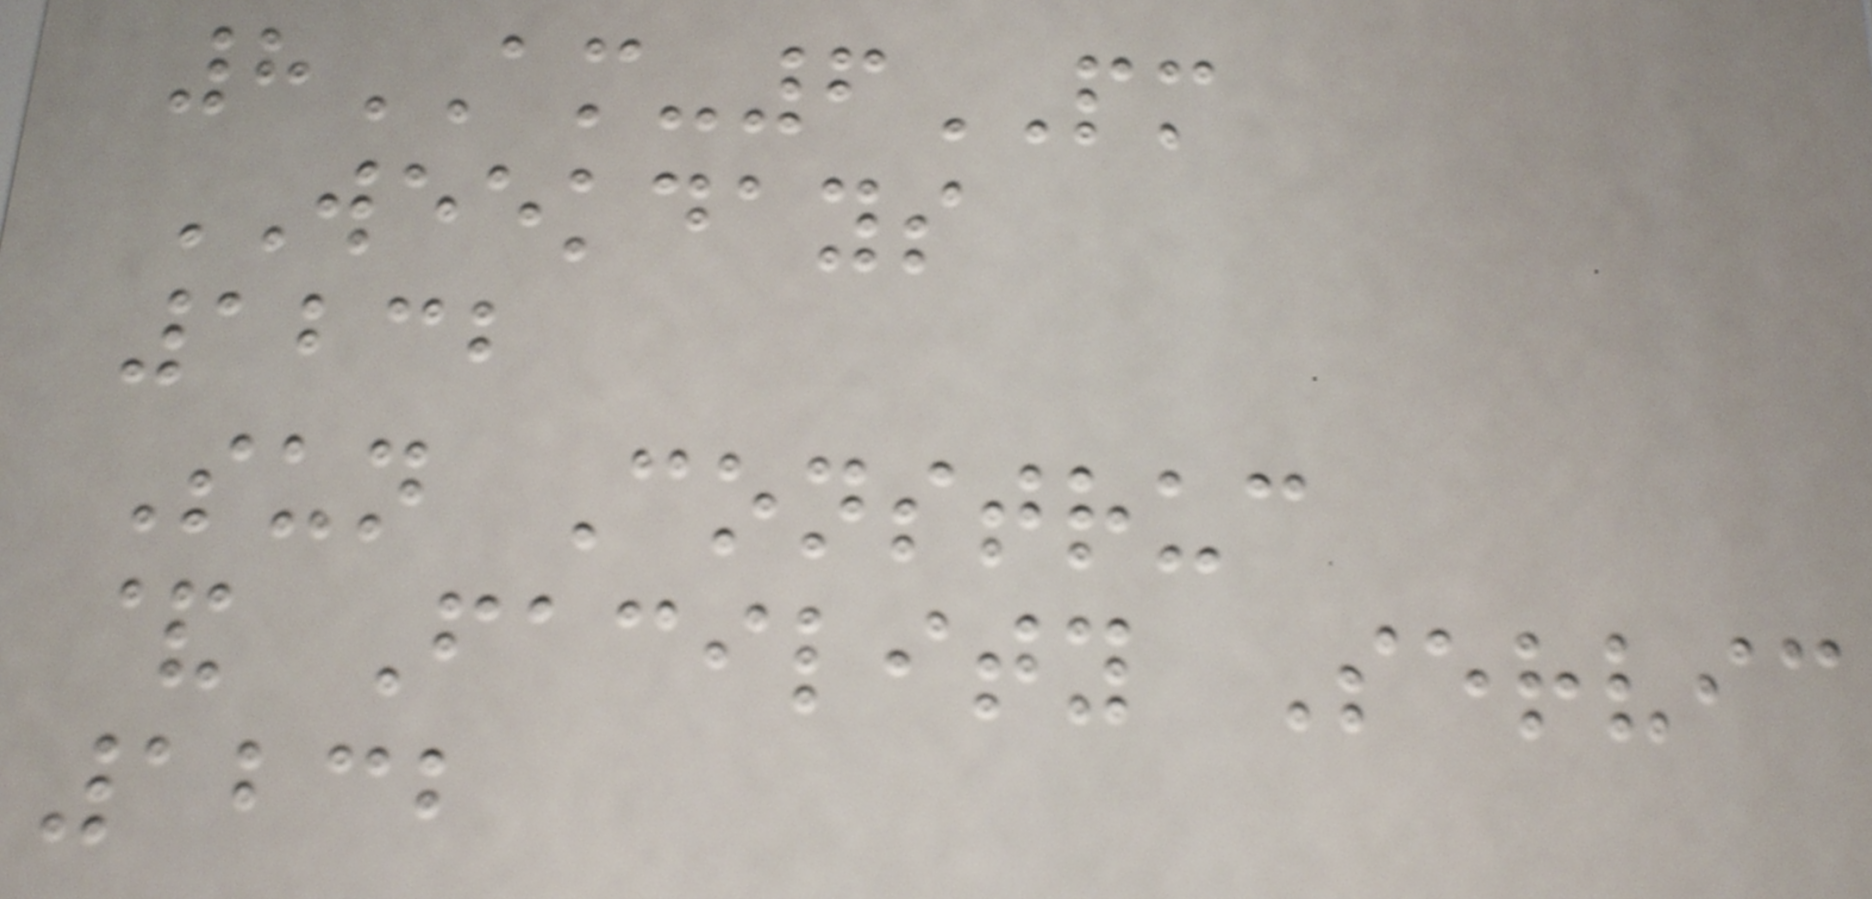8AM-6PM
WEEKDAYS
1232
Sun Construc
& Facility Servic
1232
